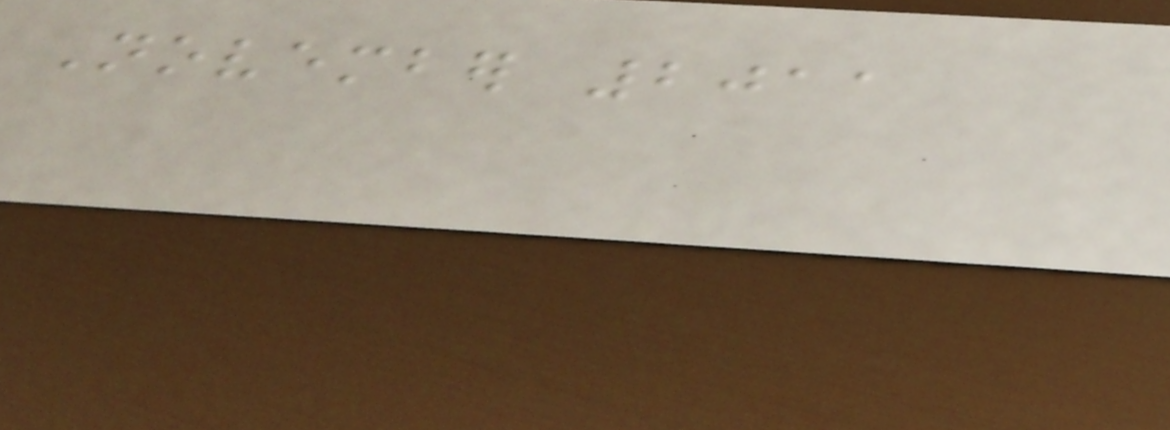November 2011
